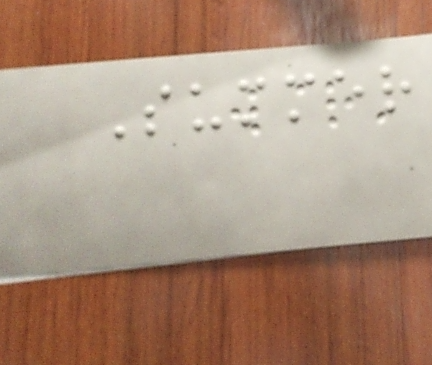Summer
